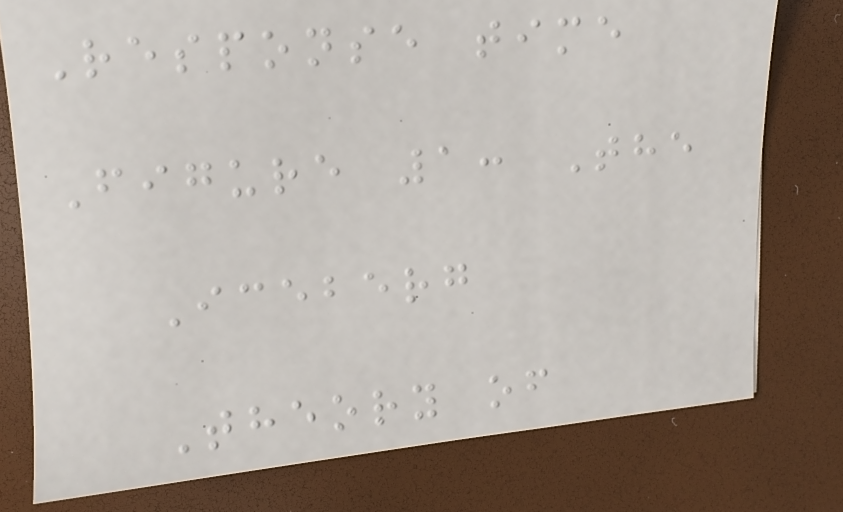Response time
Figure 1: The
Iceberg
Theory of
